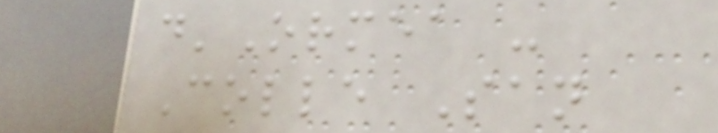d'Ormea -
Colle San
